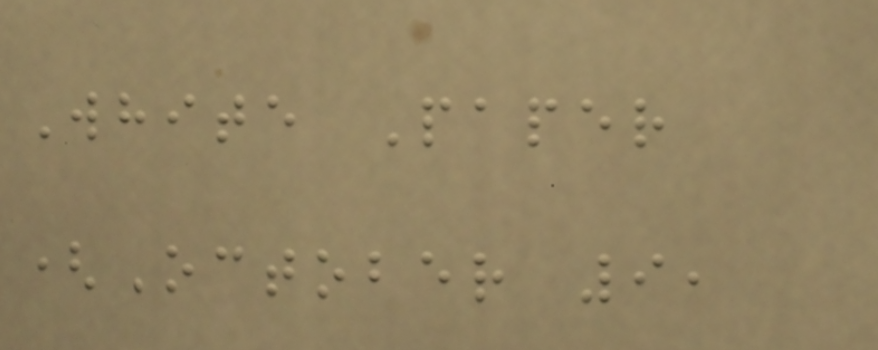White Paper
(October 9,
